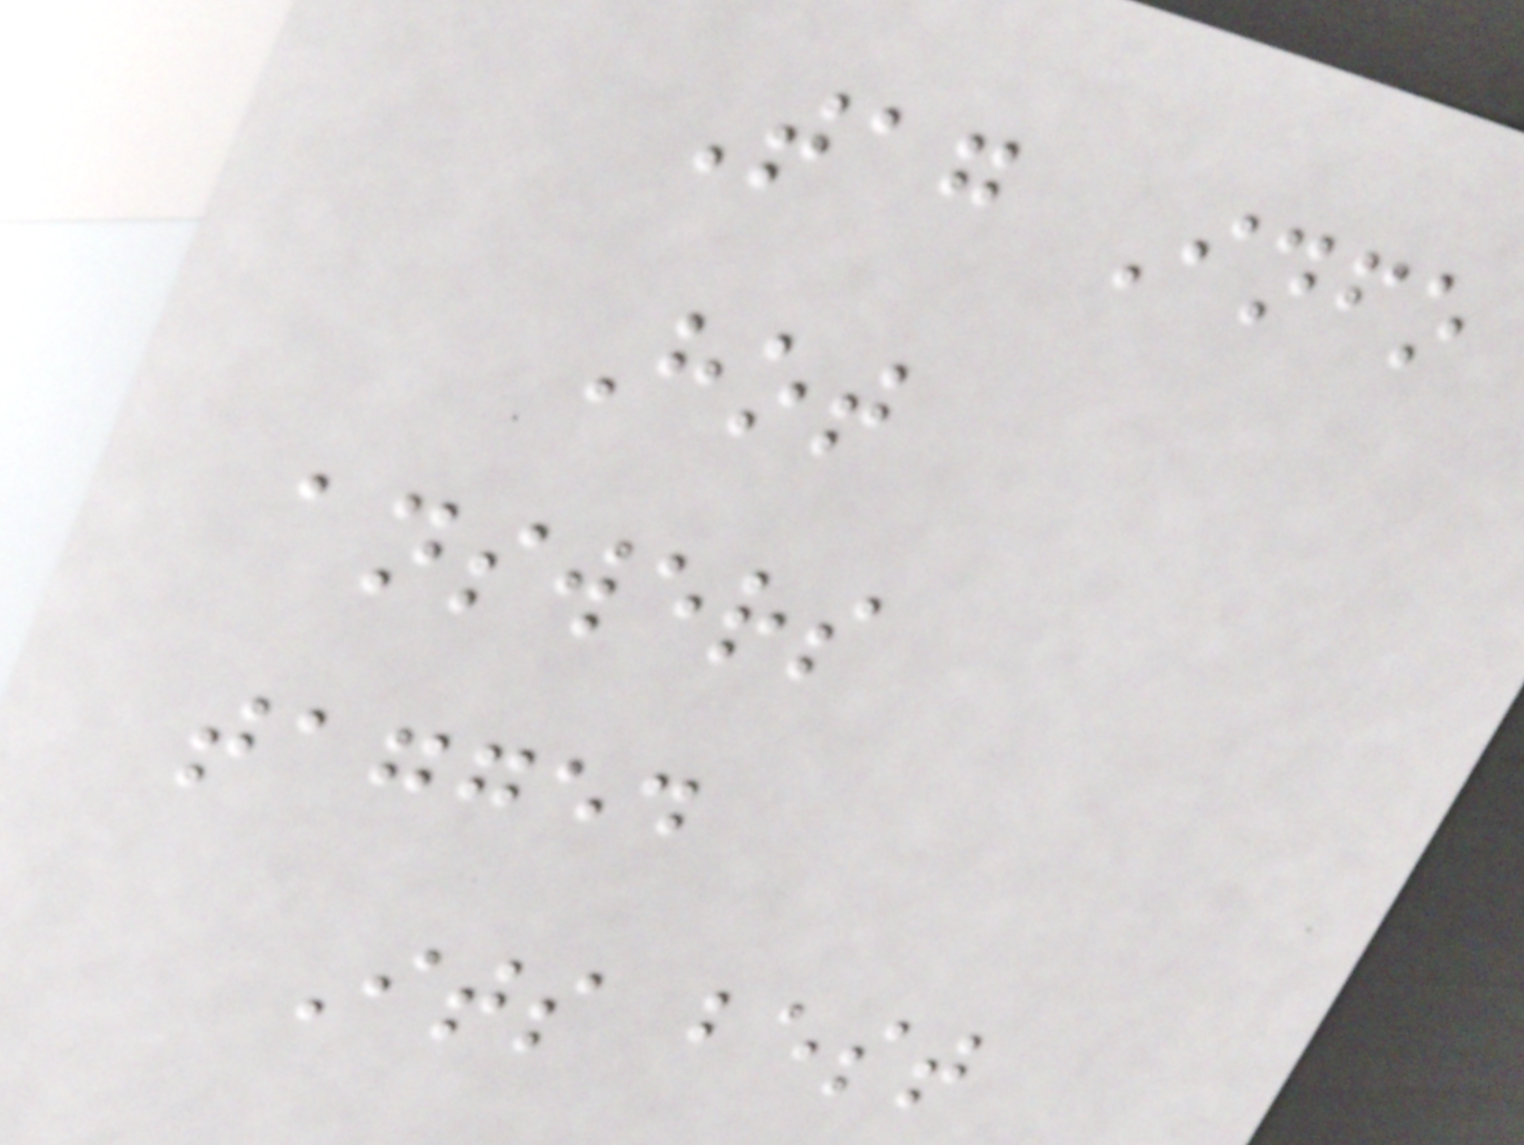Tag Info
Hot
answers
tagged
Its best
